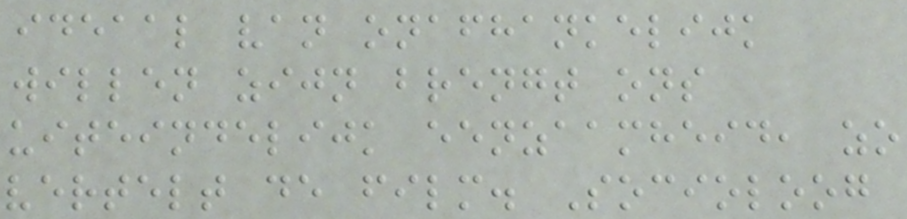ideaal van onafhankelijk
willen zijn brengt ons
uiteindelijk eenzaamheid, zo
vertelt de film. Socioloog
